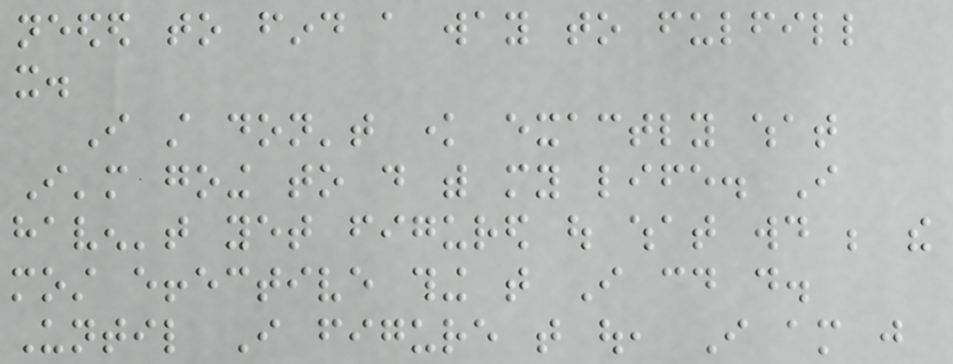needed to find a way to fulfill
it.
I still don't know exactly what
I'm going to do with my life. I
haven't yet figured out what would be the
most effective thing that I could do.
Until I figure that out, I am just
